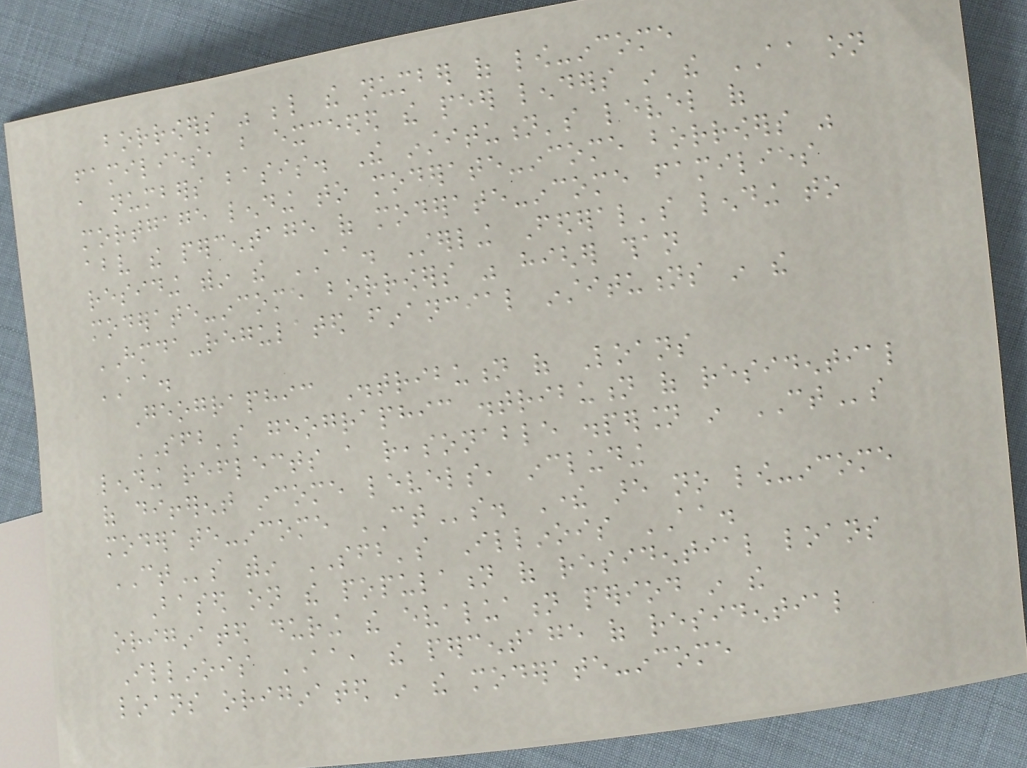borrowers was below the number of low-income
families, but exceeded the peer lenders in the AA on
a numbers basis. The institution's level of
mortgage lending to moderate-income borrowers was
above the percentage of moderate-income families
residing within the AA. Sterling Federal's lending to
moderate-income borrowers was higher than
HMDA-regulated financial institutions in the
AA.
Geographic Distribution of Loans
SFB's geographic distribution of residential
lending reflects a reasonable dispersion in CTs
of different income levels, including
moderate-income CTs. There are no low-income
CTs within SFB's Illinois AA.
Based on the population of residential loans
originated during the evaluation period in the
Illinois AA, the percentage of residential
loans originated in the moderate-income
